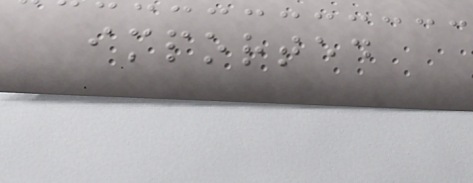imported
